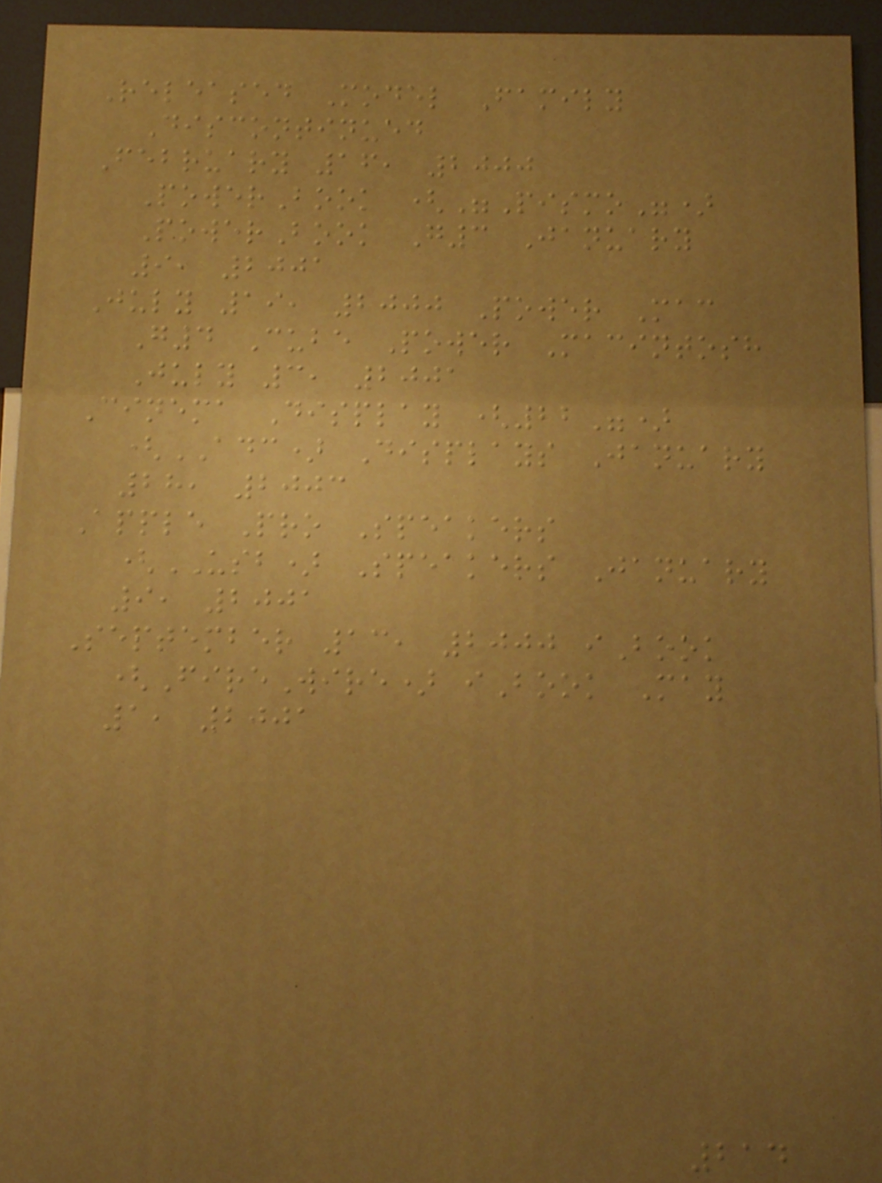Released Model Family
Discontinued
February 16, 2000
PowerBook ("Pismo")
PowerBook G3 January
9, 2001
July 19, 2000 Power Mac
G4 Cube Power Macintosh
July 3, 2001
Cinema Display (22")
(ADC) Displays January
28, 2003
Apple Pro Speakers
(USB) Speakers January
9, 2001
September 13, 2000 iBook
(FireWire) iBook May
1, 2001
214
